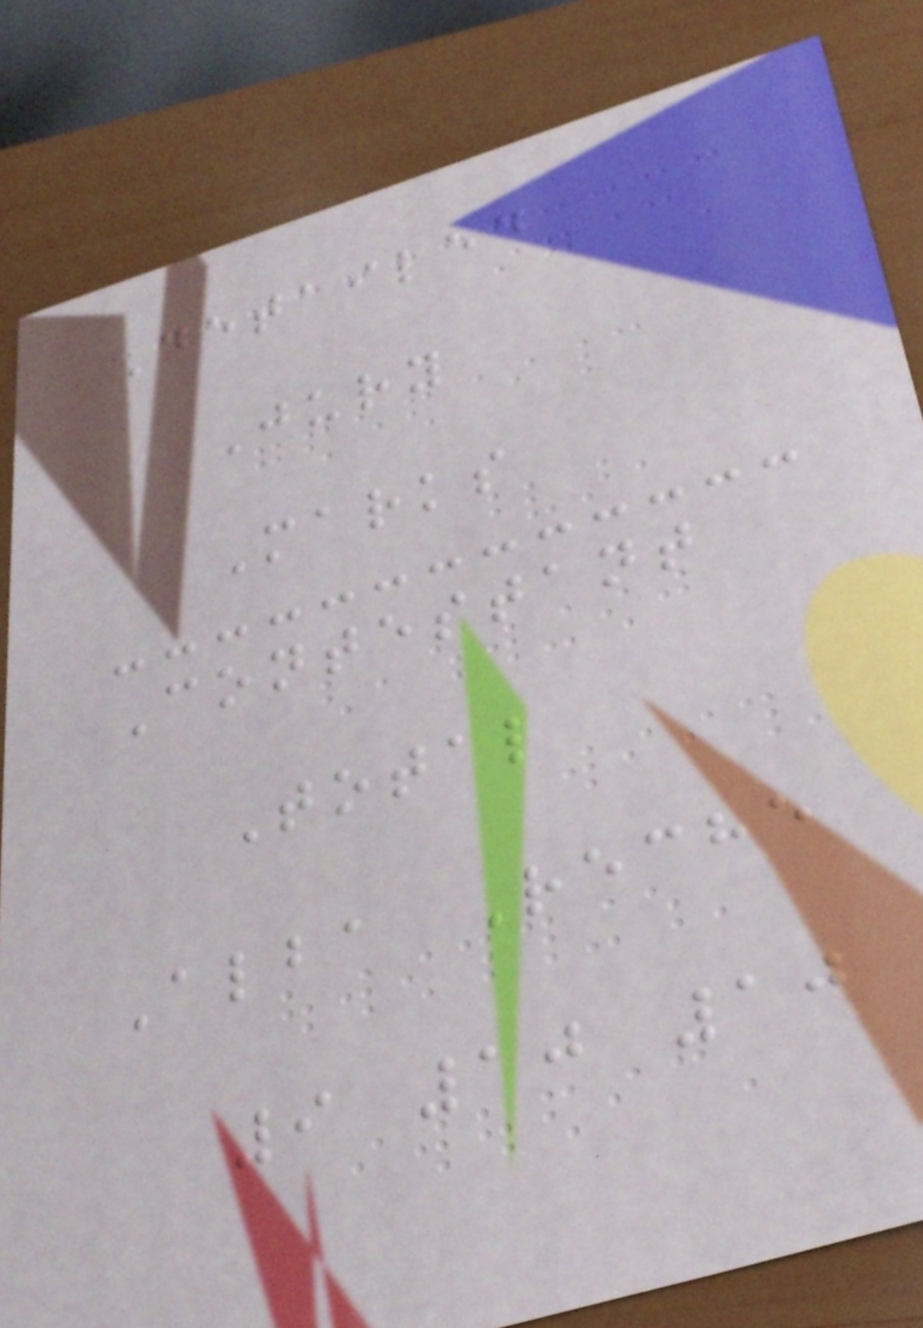Detailed
Jury
Marks
Contestant
Total
Alba Reche
9 10 10
